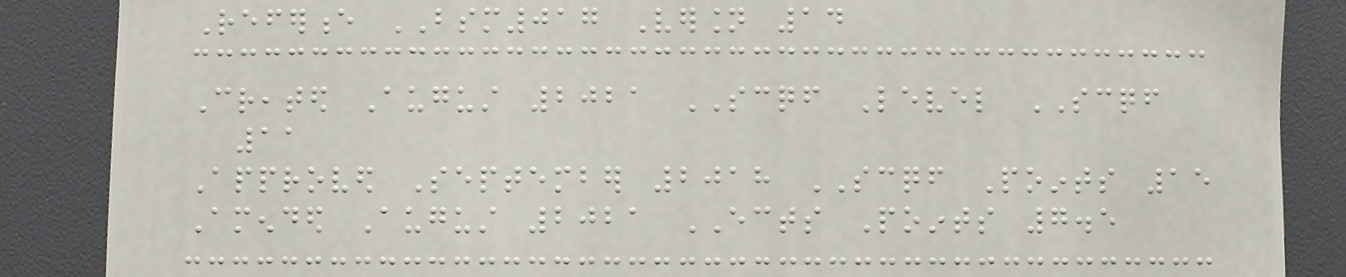Reference BSM017 Version 14
Created August 2021 SCQF Level SCQF
11
Approved September 2018 SCQF Points 15
Amended August 2021 ECTS Points 7.5
